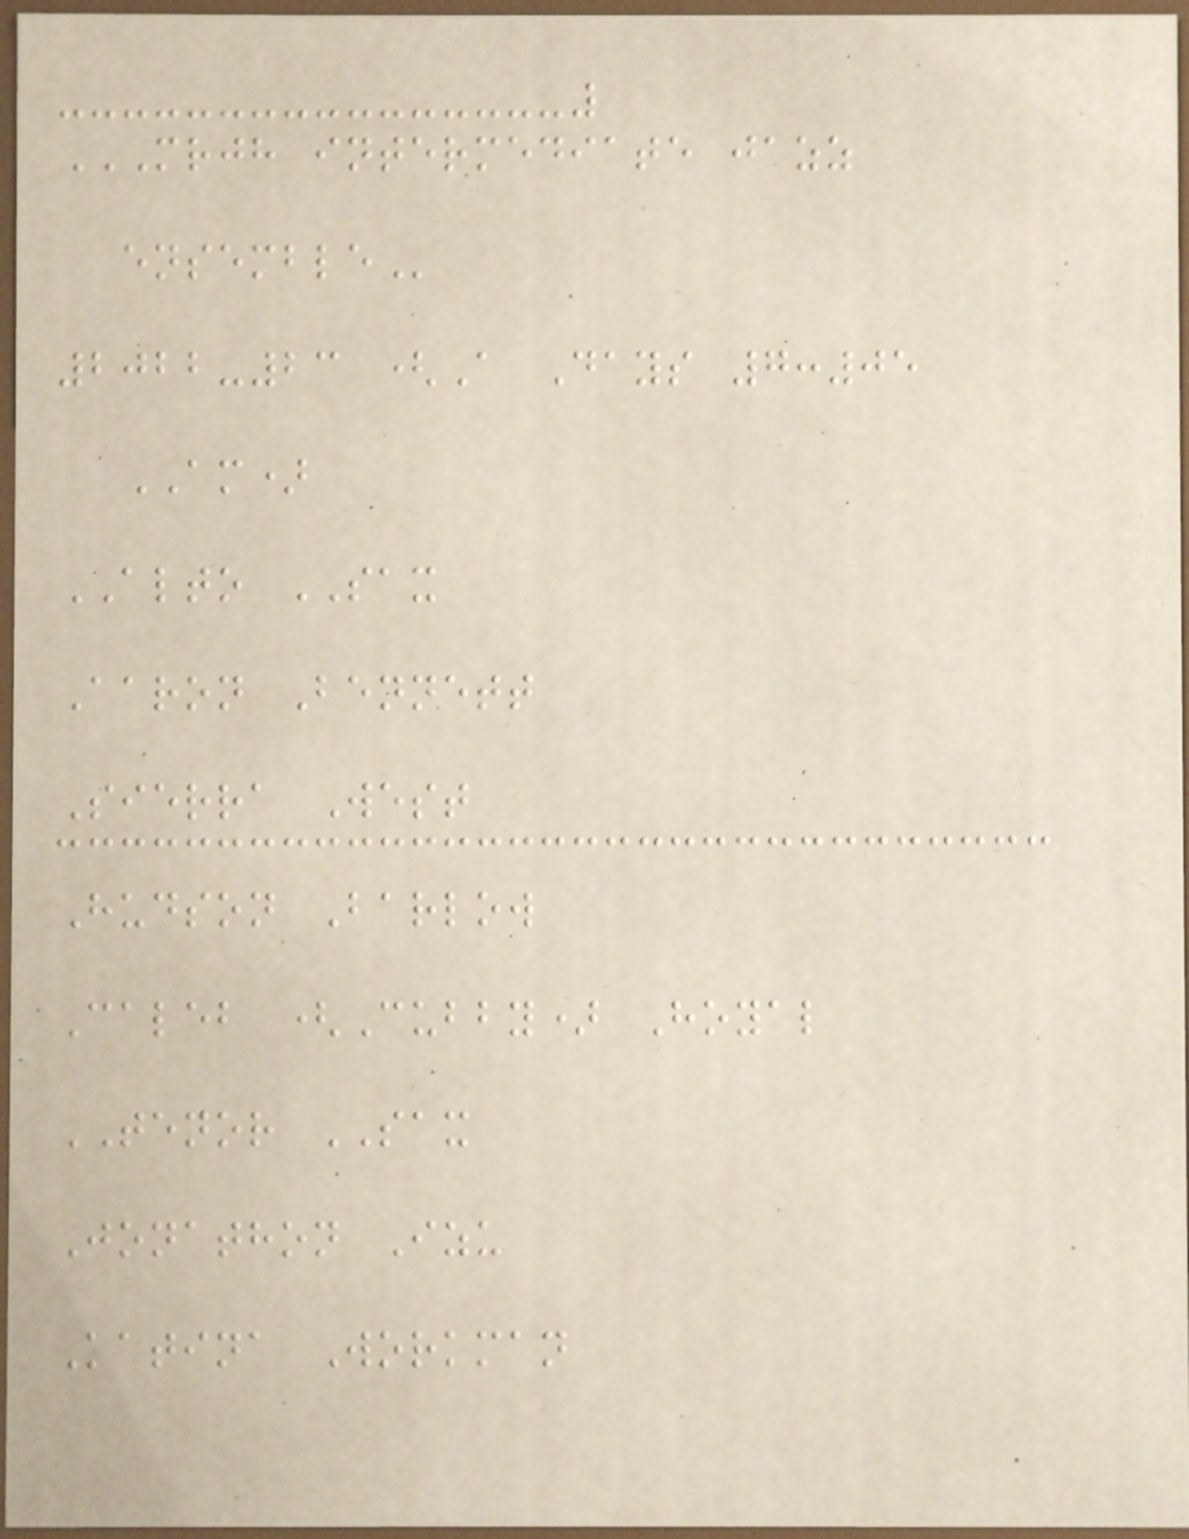MRJH INTERMEDIATE JAZZ
ENSEMBLE
2022-23 (A Days 7:05
AM)
ALTO SAX
Aaron Bennett
Sierra West
Hudson Barlow
Caleb (Cubby) Hoyal
TENOR SAX
Jonathon Izu
Katina Workman
